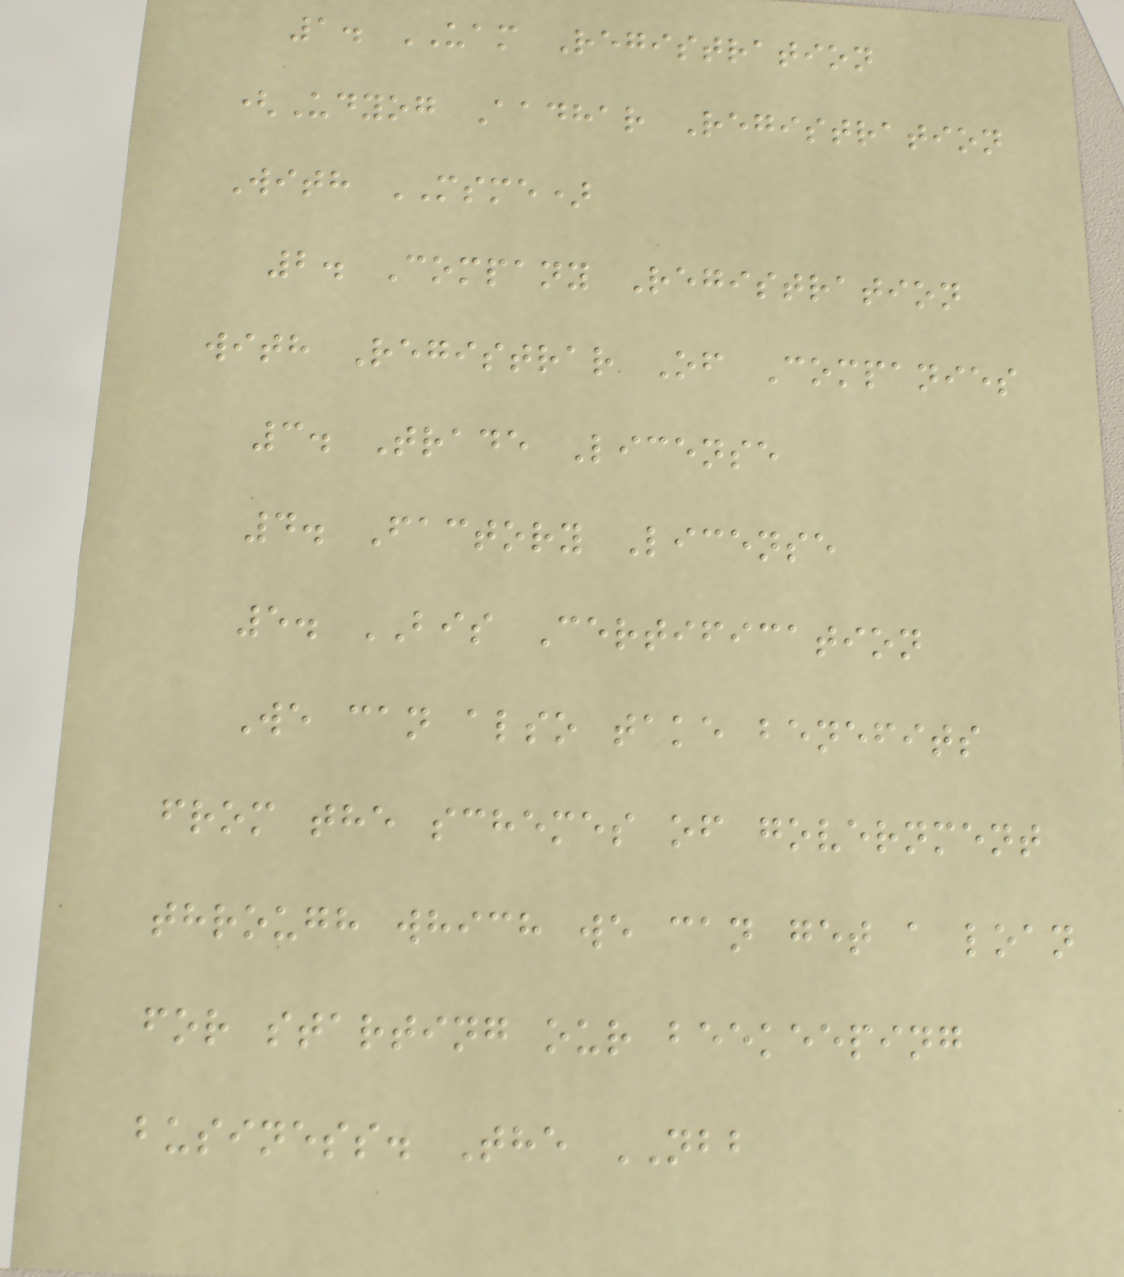1. UAM Registration
(Udyog Aadhar Registration
With MSME)
2. Company Registration
with Registrar Of Companies
3. Trade License
4. Factory License
5. BIS Certification
We can also take benefits
from the schemes of government
through which we can get a loan
for starting our beekeeping
business. The NBB
